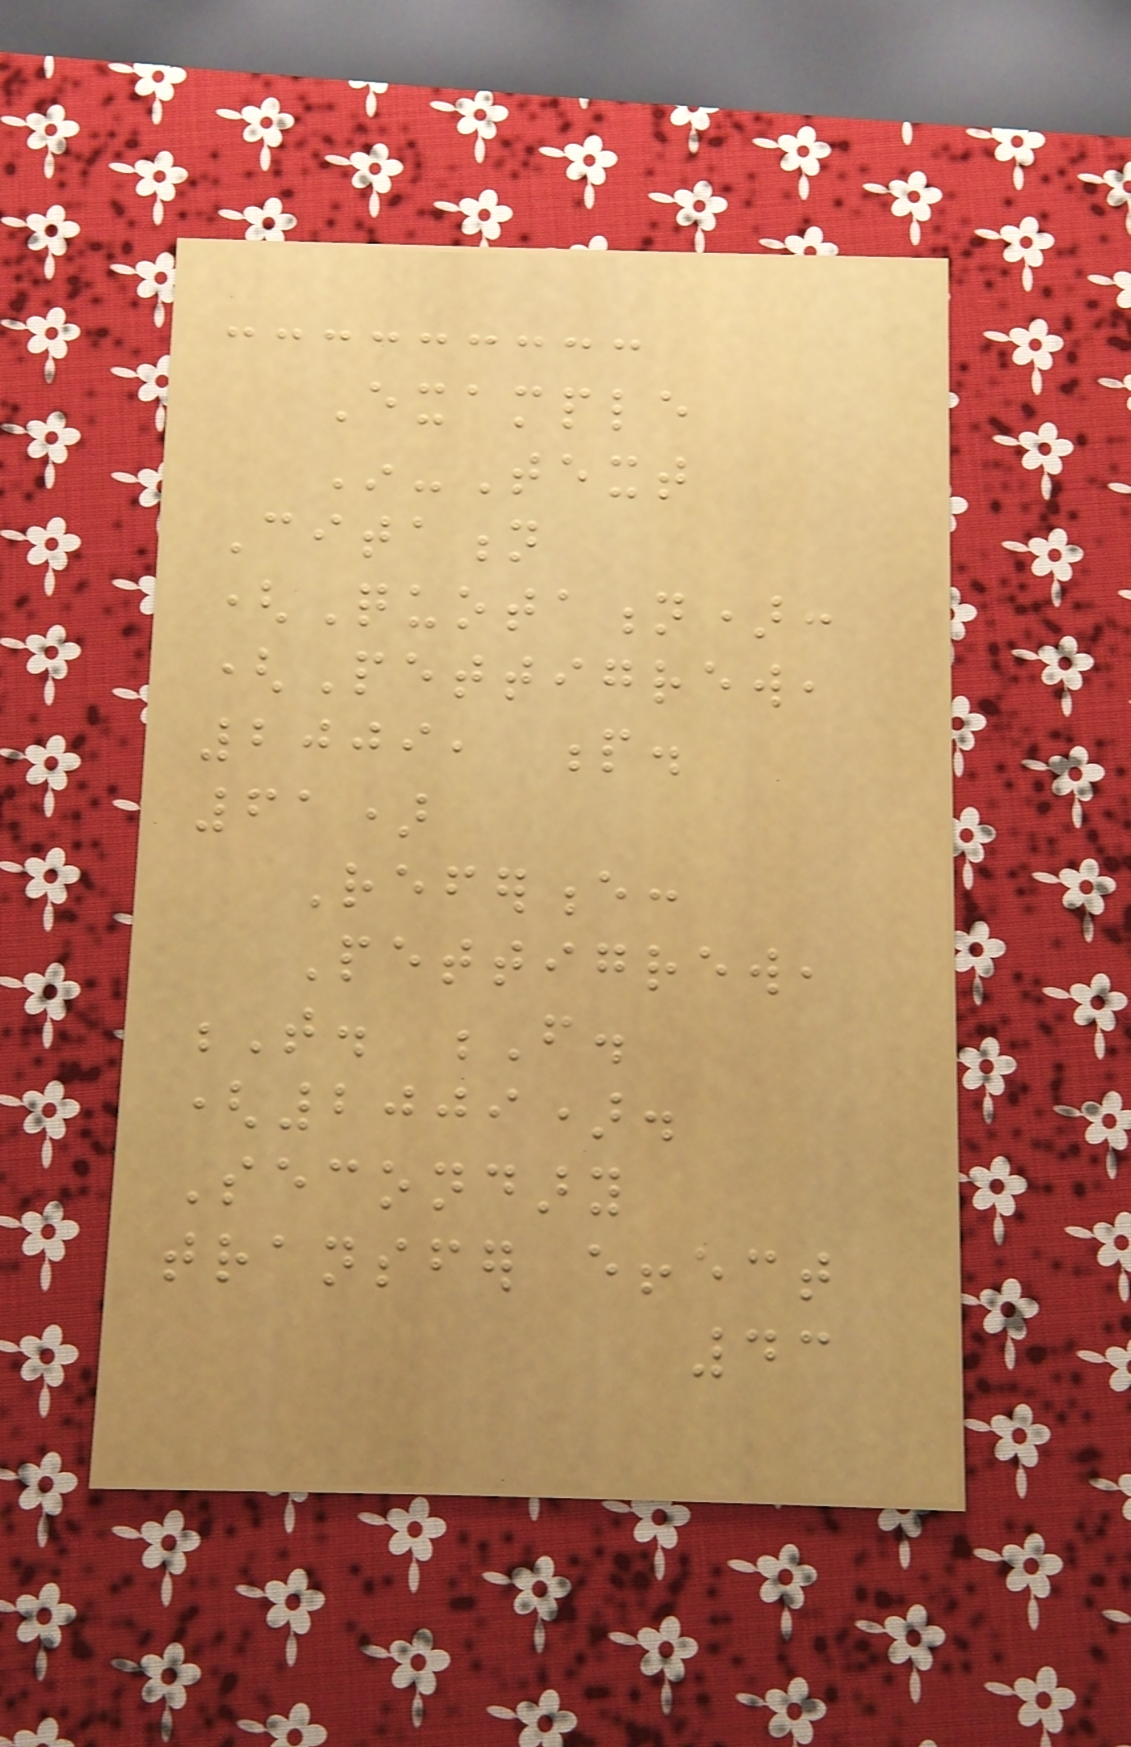Example
In-Text
Citation
(Quotation):
(Pettigrew,
2009, p.
61)
Reference:
Pettigrew,
T. F.
(2009).
Secondary
transfer effect
43
